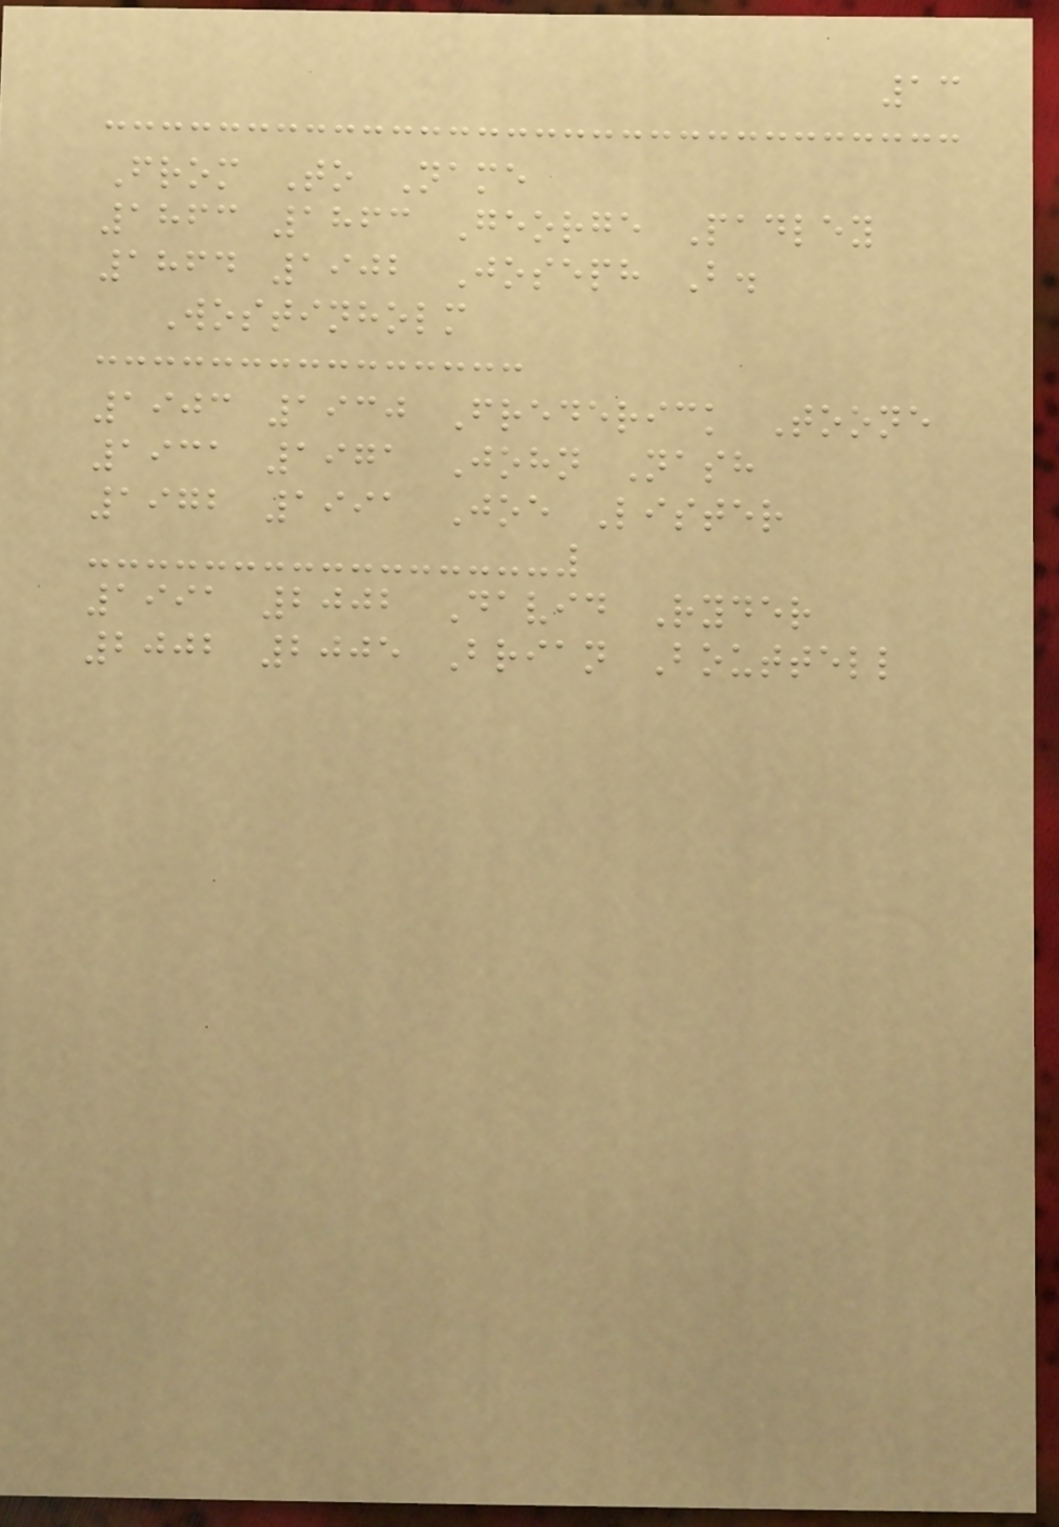13
From To Name
1863 1863 George Padley
1864 1902 Joseph B.
Wostinholm
1903 1930 Frederick Toone
1931 1971 John Nash
1972 1991 Joe Lister
1991 2002 David Ryder
2002 2005 Brian Bouttell
